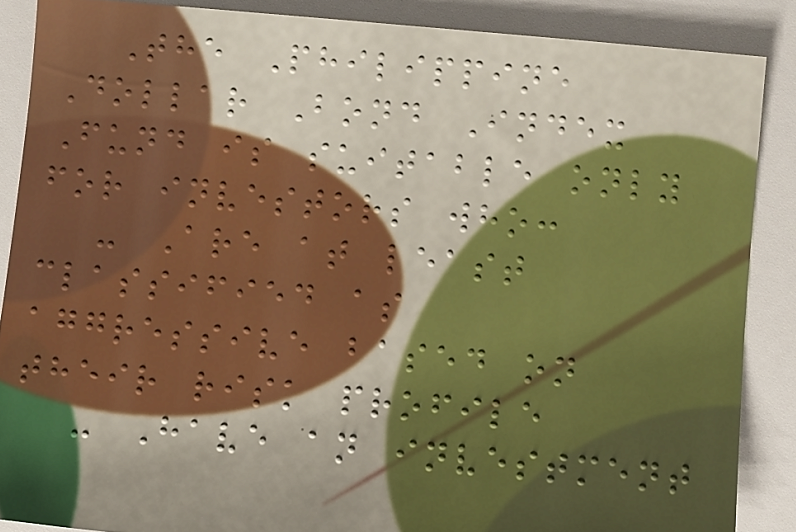The Philippine
Dollar Bond Index
Fund is suitable only
for investors who:
- Are at least
classified as
aggressive based on
their risk profile
- Have an investment
